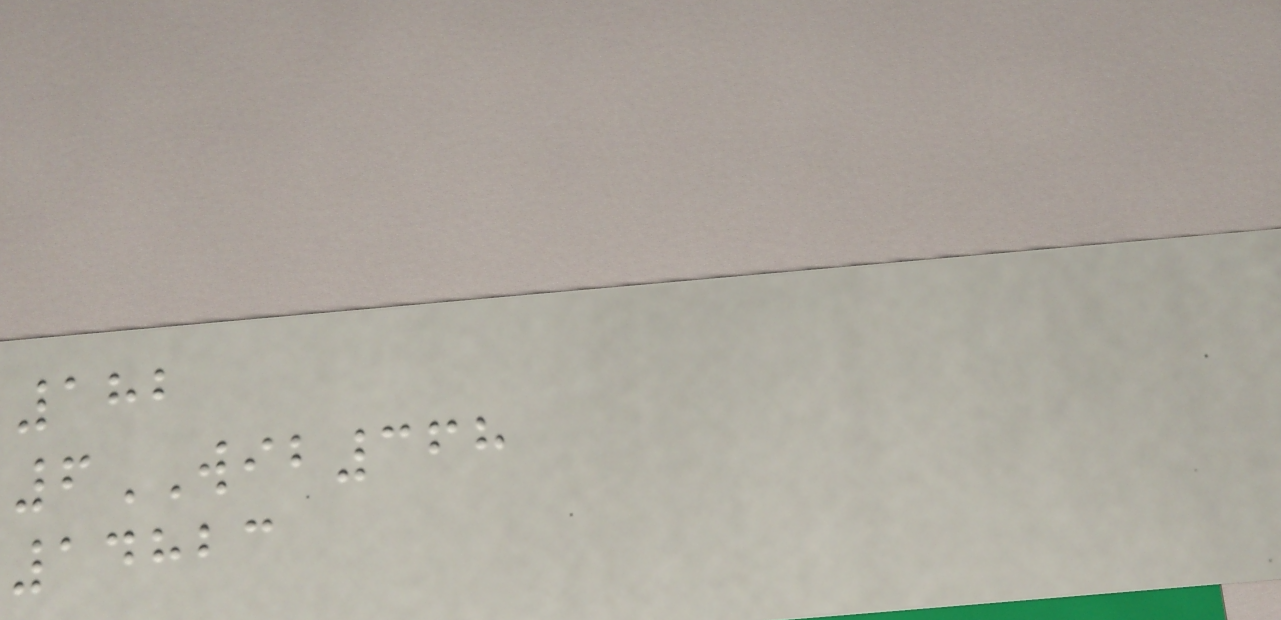182
6WIB368
14823
